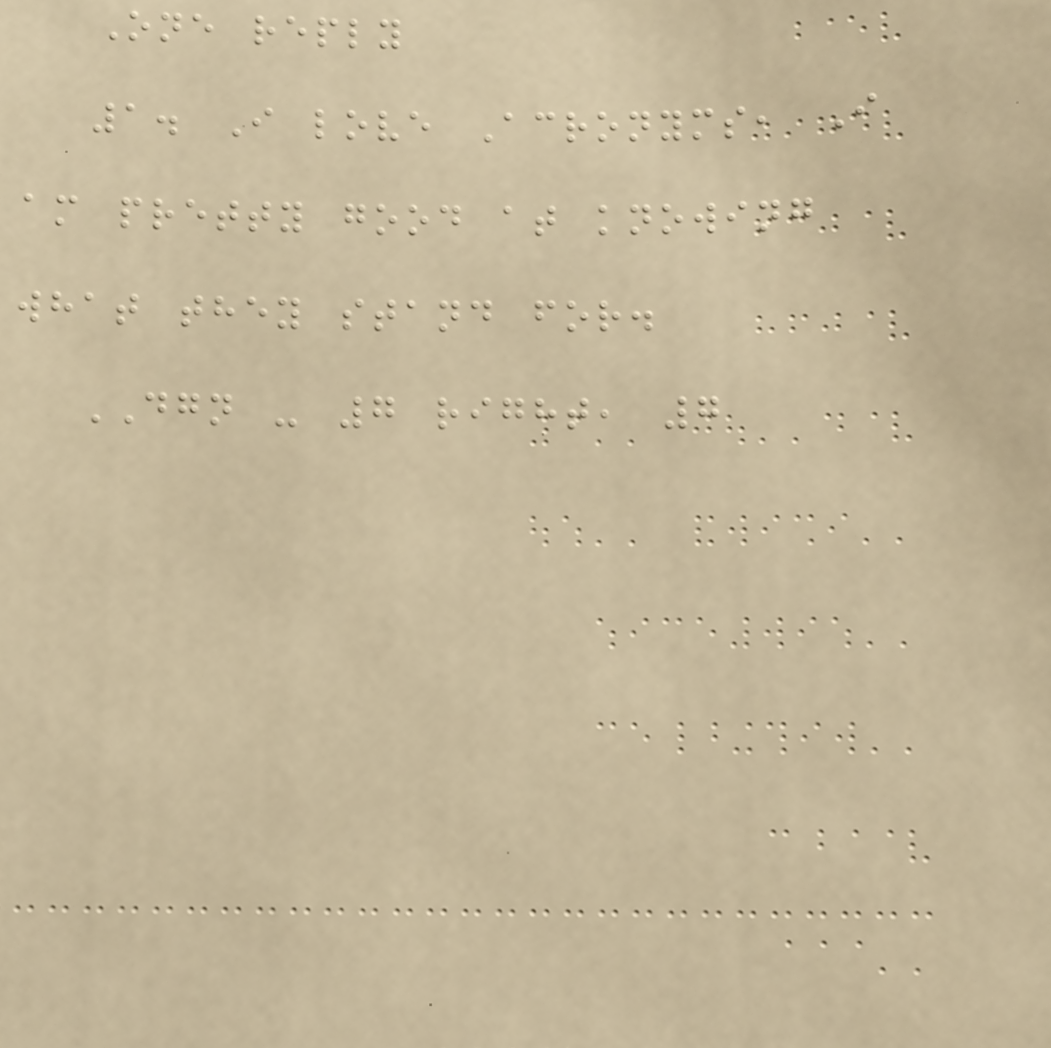One reply
1. I love Acronyms, I
am pretty good at knowing
what they stand for.
DGN - 7 right, 7
